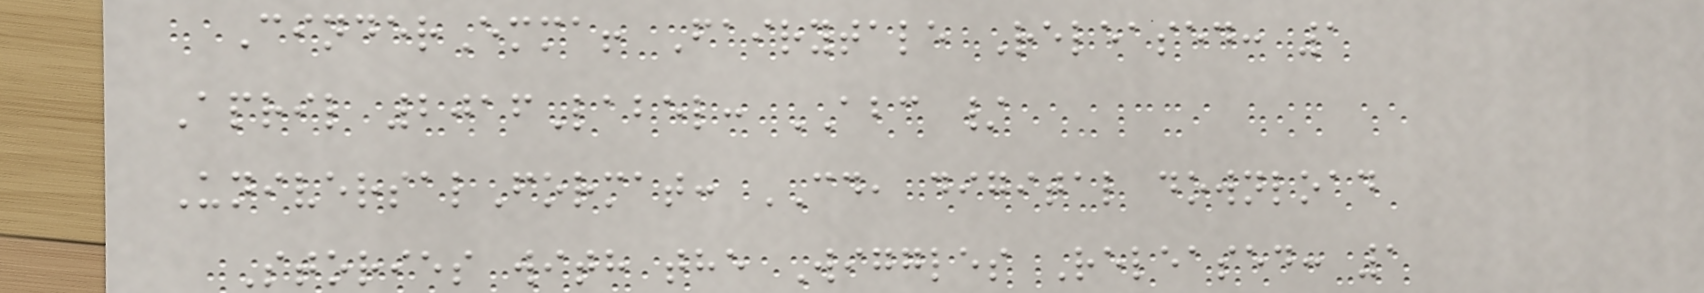CinderEmma! Fairytale Released: 1
April 2016Label: ABC /
UniversalFormat: CD, digital download
Stories with the Wiggles Released: 1
